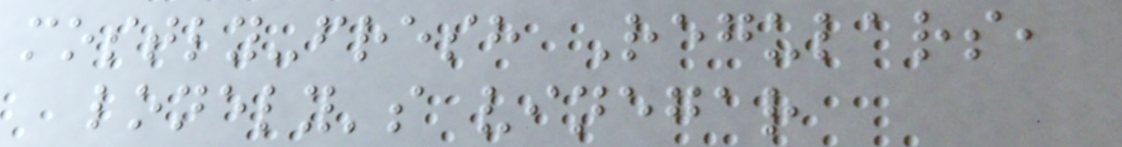mostly-fresh Regulars,
lonely's vinegar
